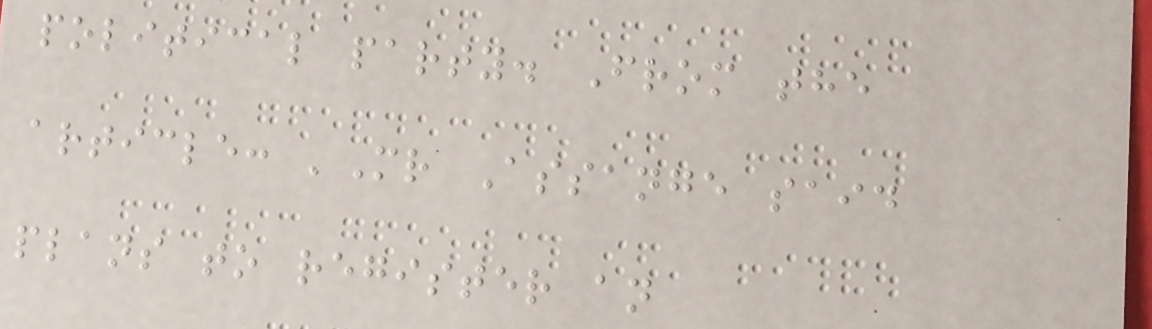political party. From the
article: 'Mr Assange said
plans to register an
